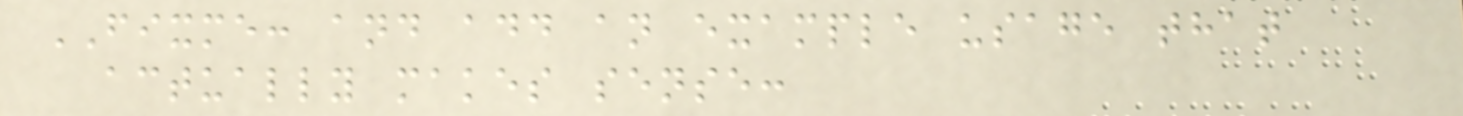FIXME: and add an example usage that
actually makes sense:
